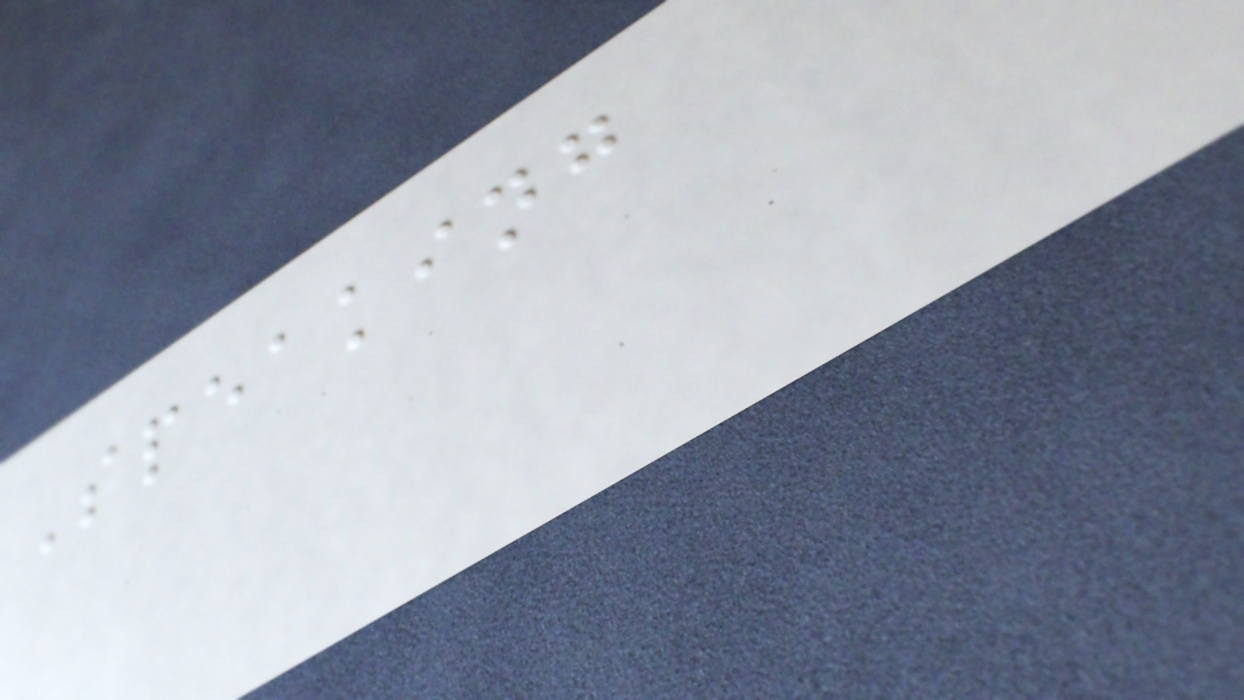Speaking
